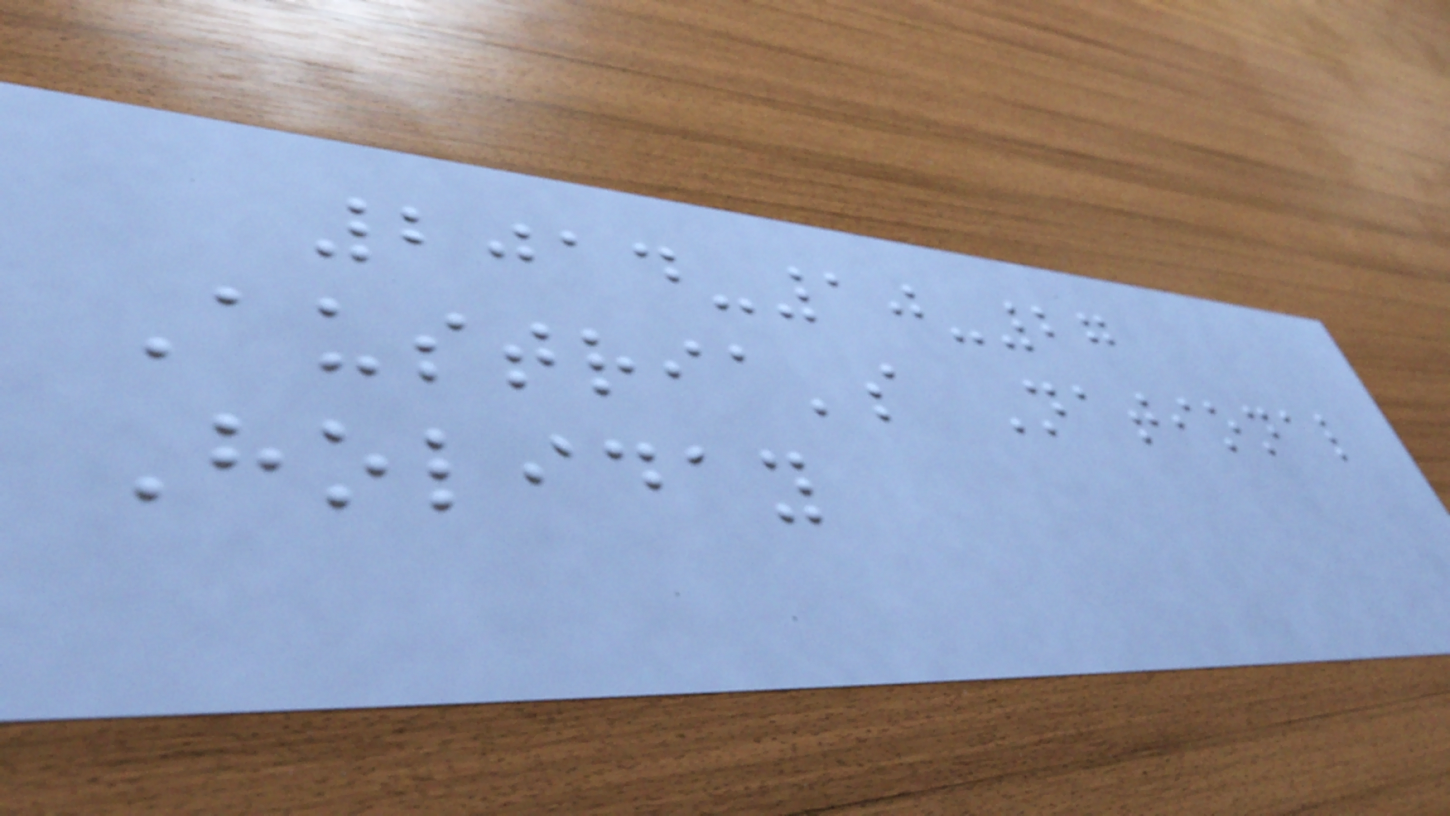2014-10-27
Austria's National
Holiday
